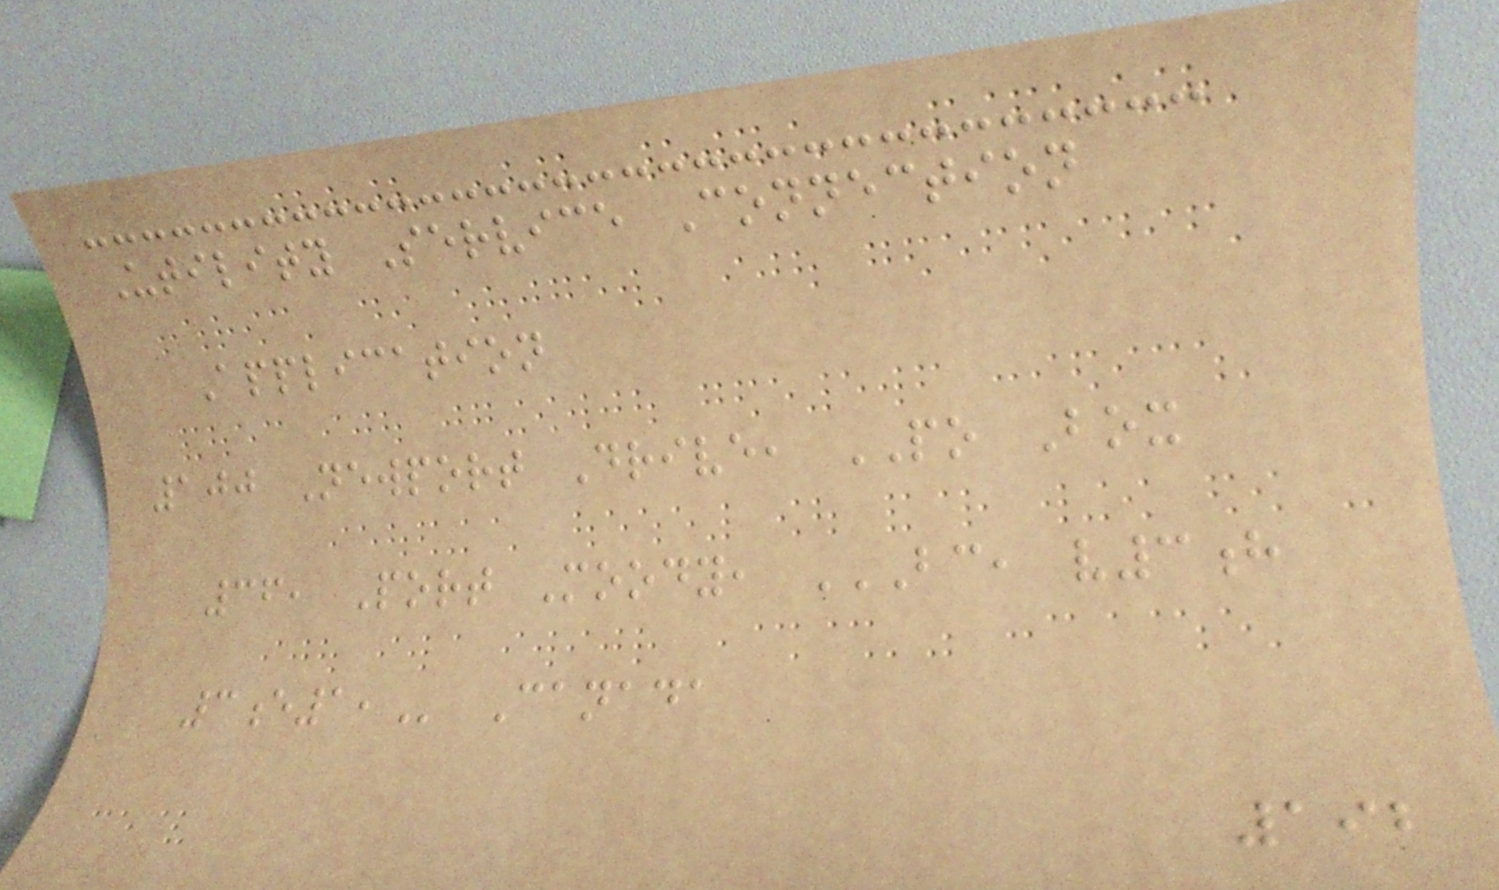Utility Service Connection
Application
100 Newport Drive, PO Box
36, Port Moody, BC, V3H
3E1, Canada
192
